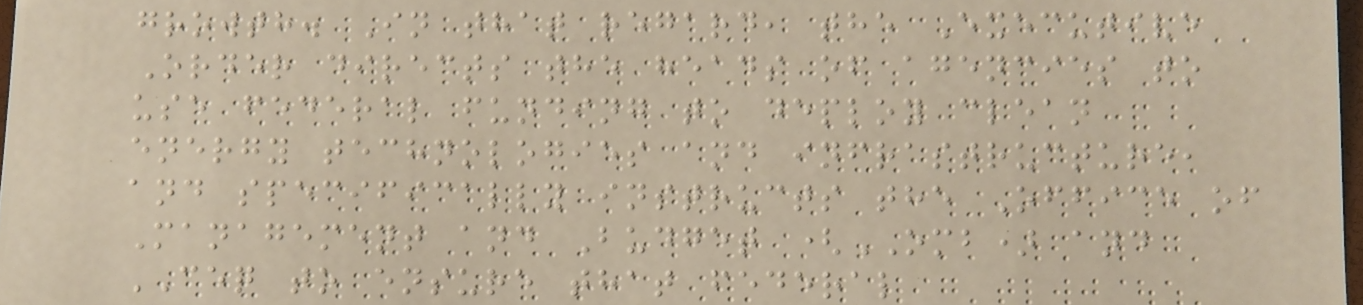growth. In that regard, the Executive
Order directs the heads of agencies to
use federal funding to deploy clean
energy technologies and infrastructure,
and specifically instructs the Office of
Management and Budget (OMB) and
CEQ to ensure that federal
